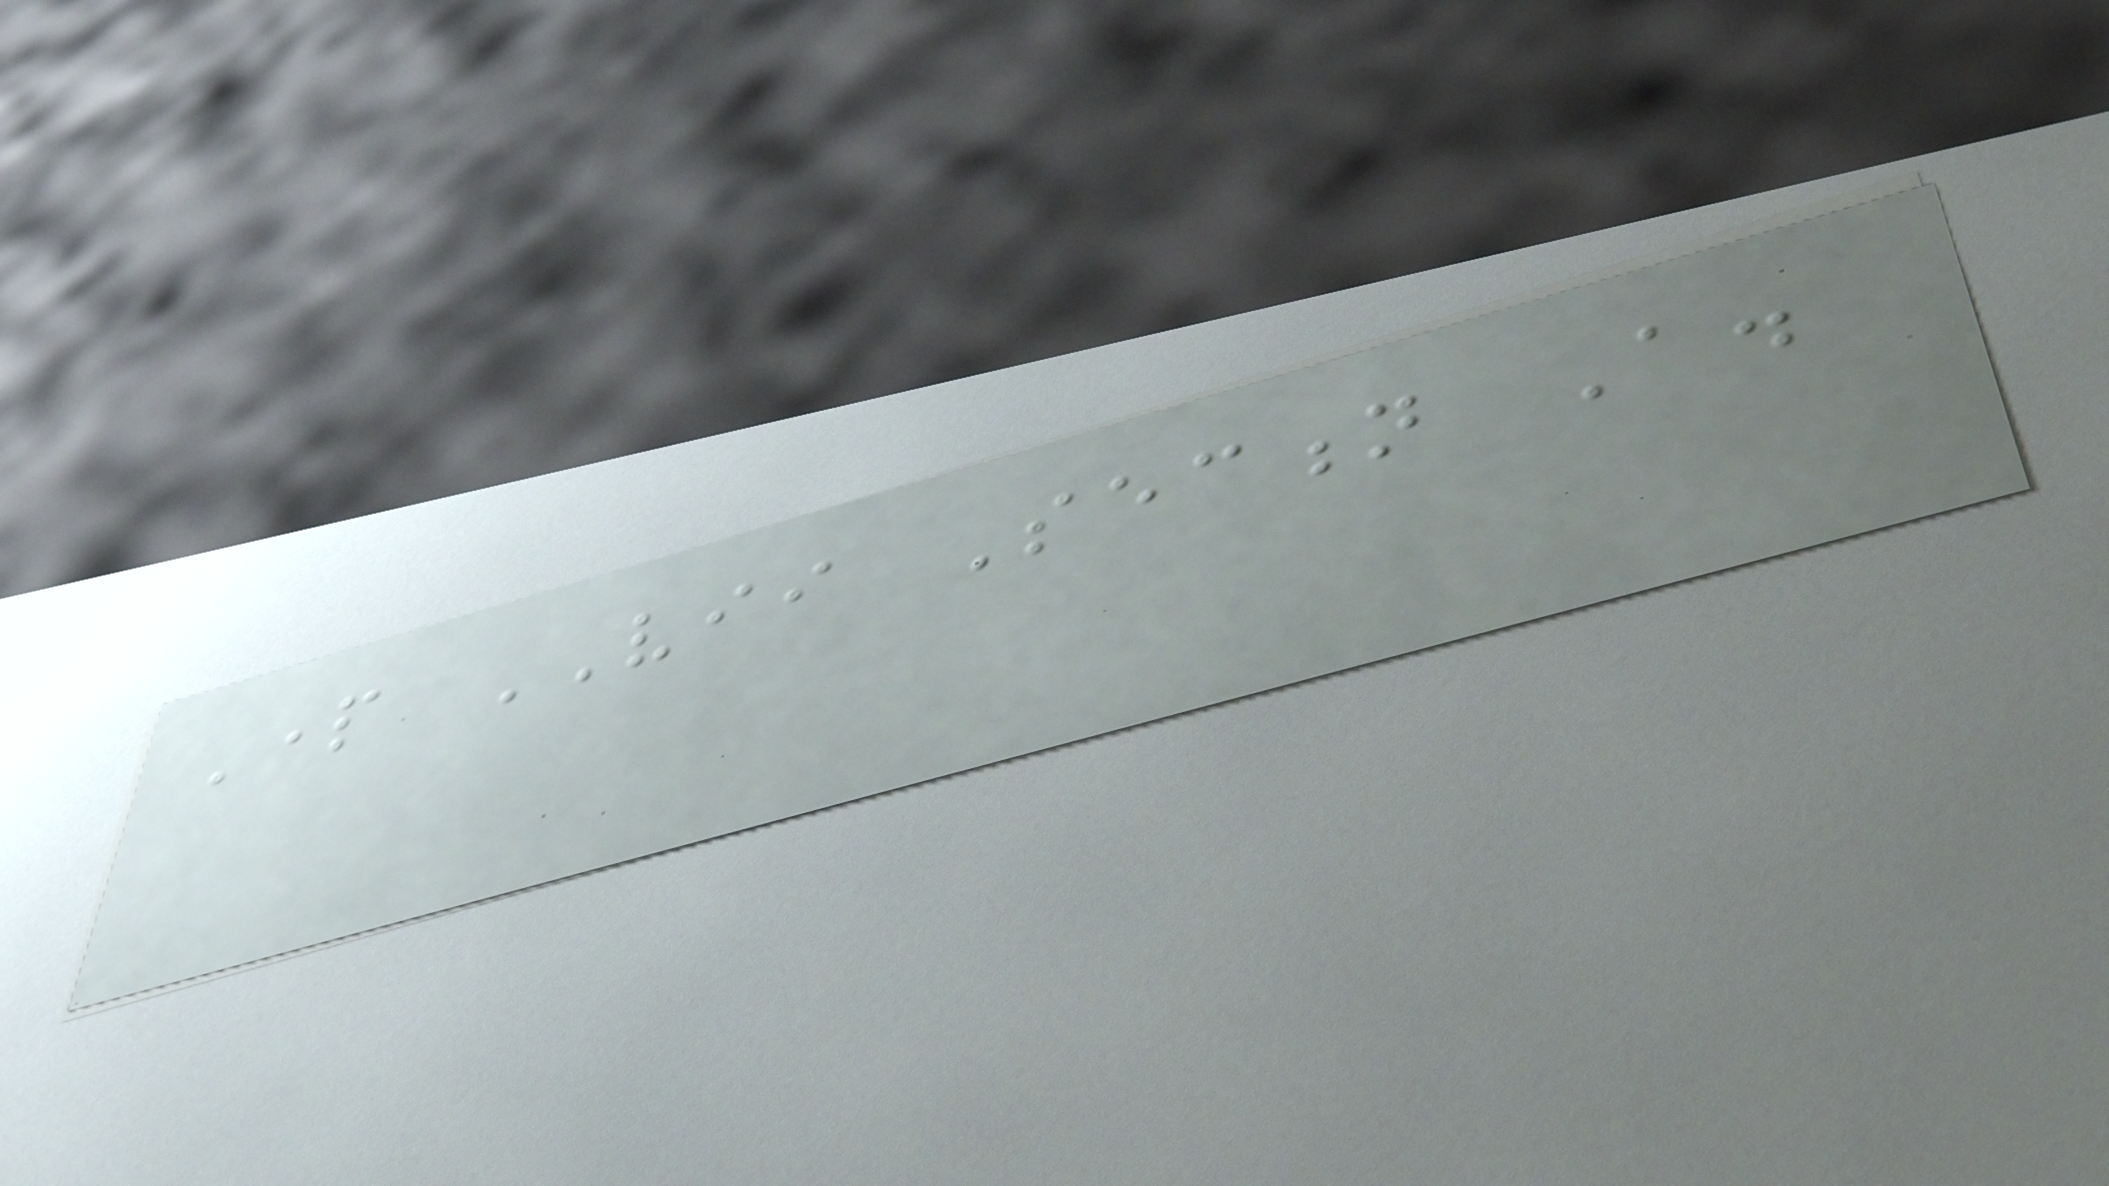Part VII Section A.
